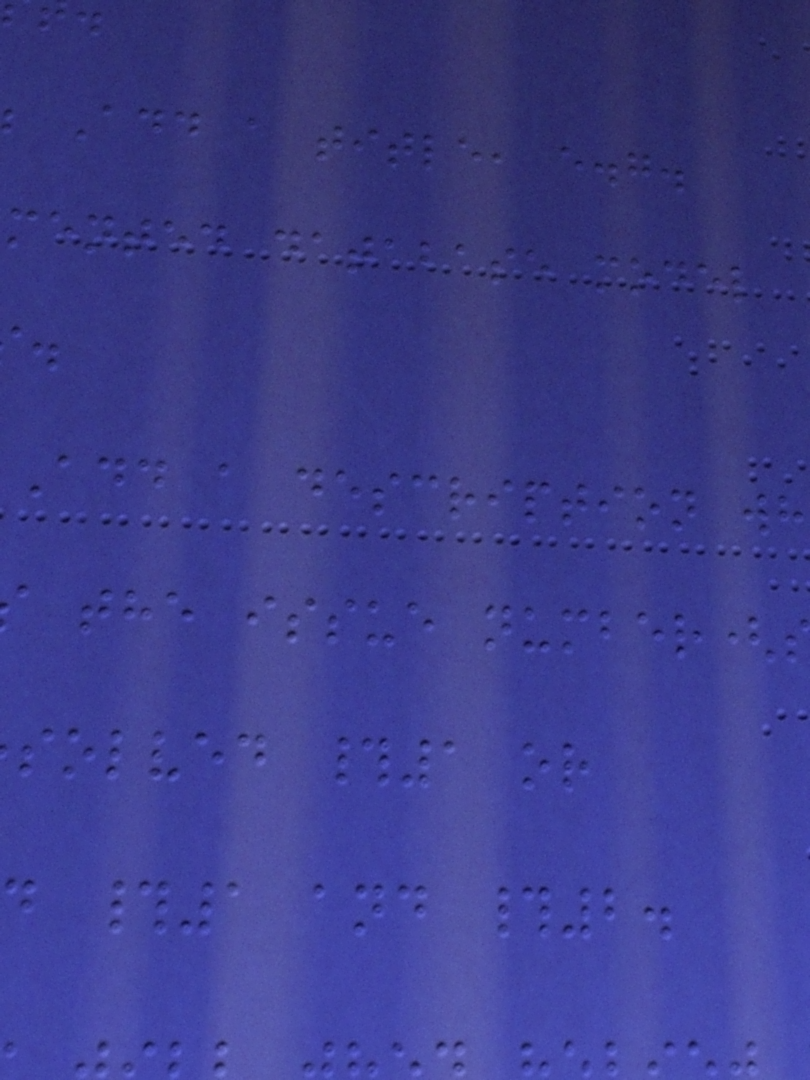Add a title, e.g.
mented database model
Add a description wh
the issue number(
solved #1 or
#1 and #2.
